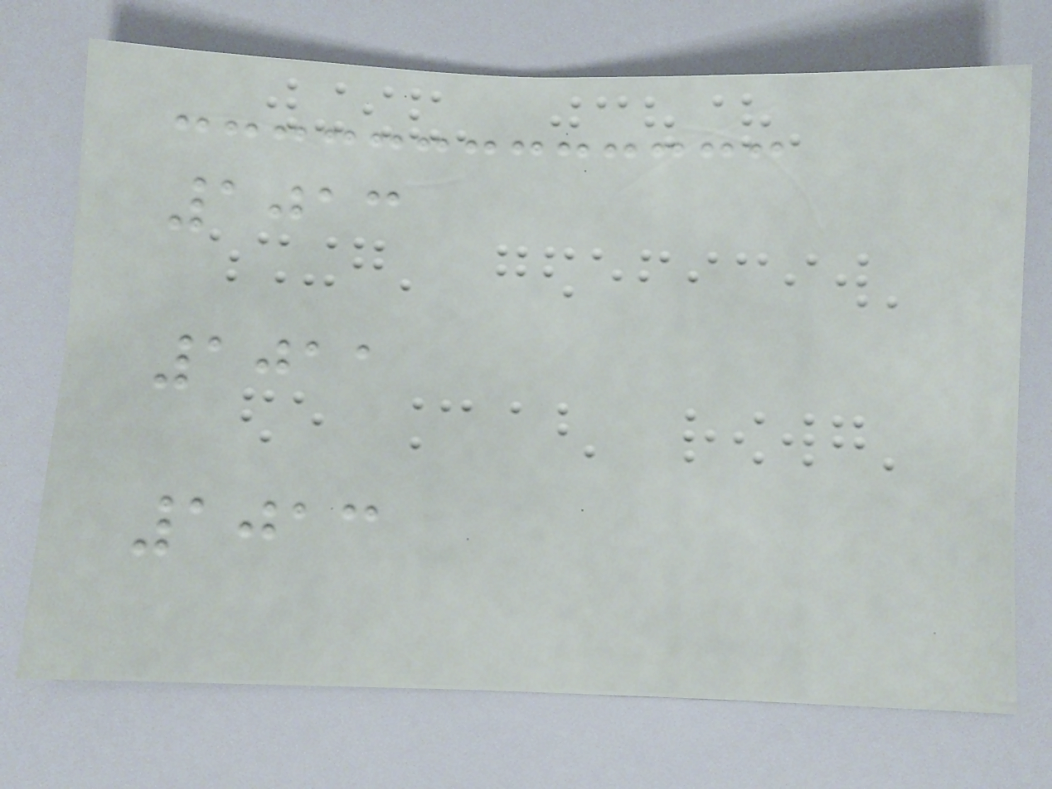1013
1011
1013
